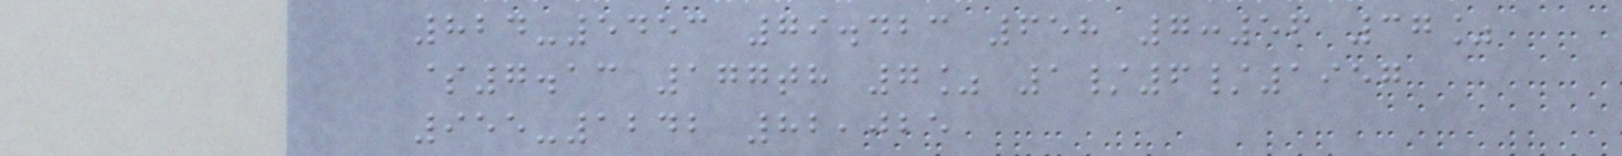824-5453 79.423 658 7:56 37%
$7.13 177th 7% 1/6/1957
955-1242 82,025
